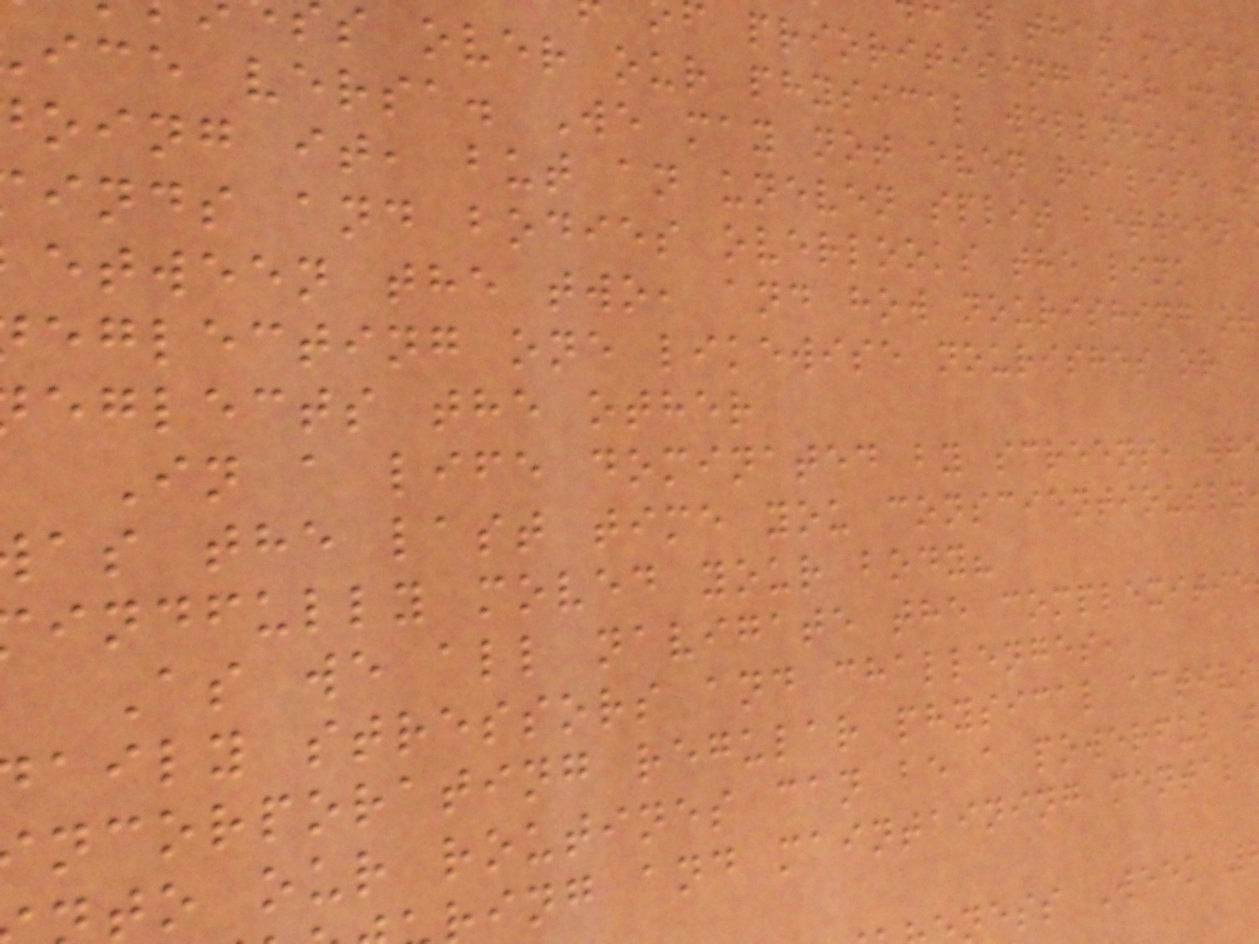t that means
f prioritising our men
s over our physical wellness, o
ice versa. We may not even realise w
oing it, but an uneven split between
inds and bodies overlooks the link
etween the two, and how nourishing or
eglecting one likewise nourishes or
eglects the other
In a life dominated by screens, wh
as the last time you conscientiously
indfully moved your body?
As we all navigate the complexitie
aily stressors and challenges,
ncorporating regular physical activi
to our routines can be a powerful t
ing and maintaining mental
ness Week
